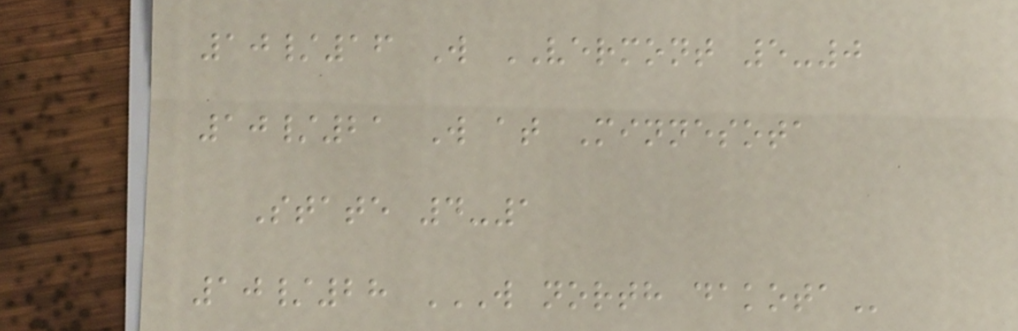10/16 W VERMONT 5-0
10/21 W at Minnesota
State 4-1
10/28 W NORTH DAKOTA
